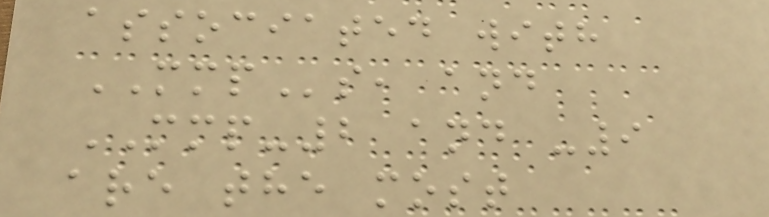associated with
MMPs, and
MMP-2 and -9
are the most
